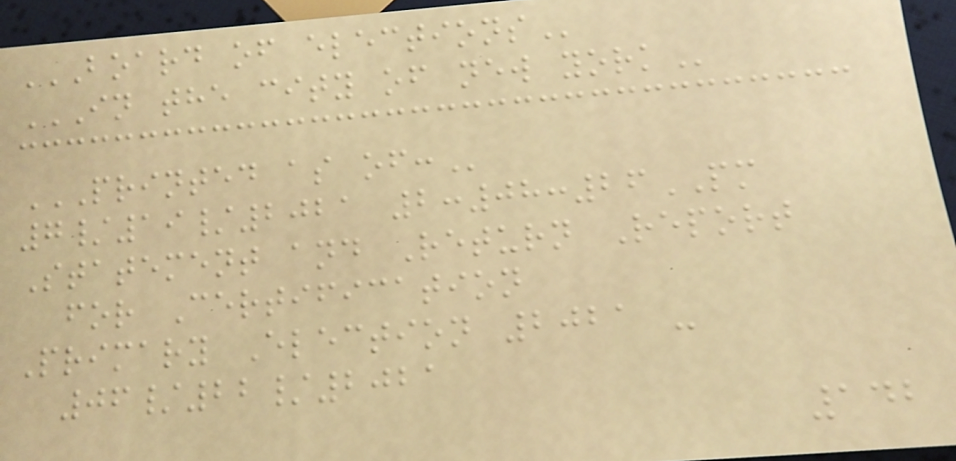BOARD OF ELECTIONS
IN THE CITY OF NEW YORK
PRINTED AS OF:
7/19/2021 2:08:26PM
Statement and Return Report
for Certification
Primary Election 2021 -
06/22/2021
142
